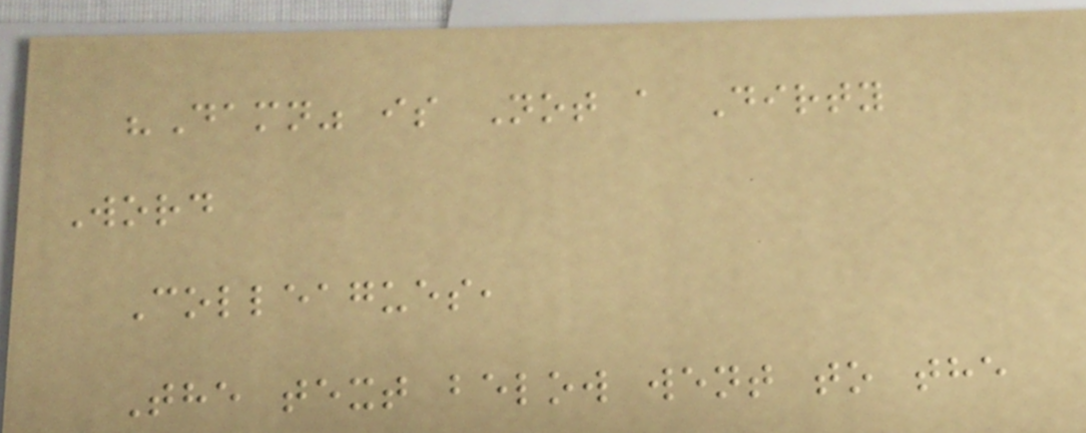"Damn" is Not a Dirty
Word
Colleagues,
The text below went to the
